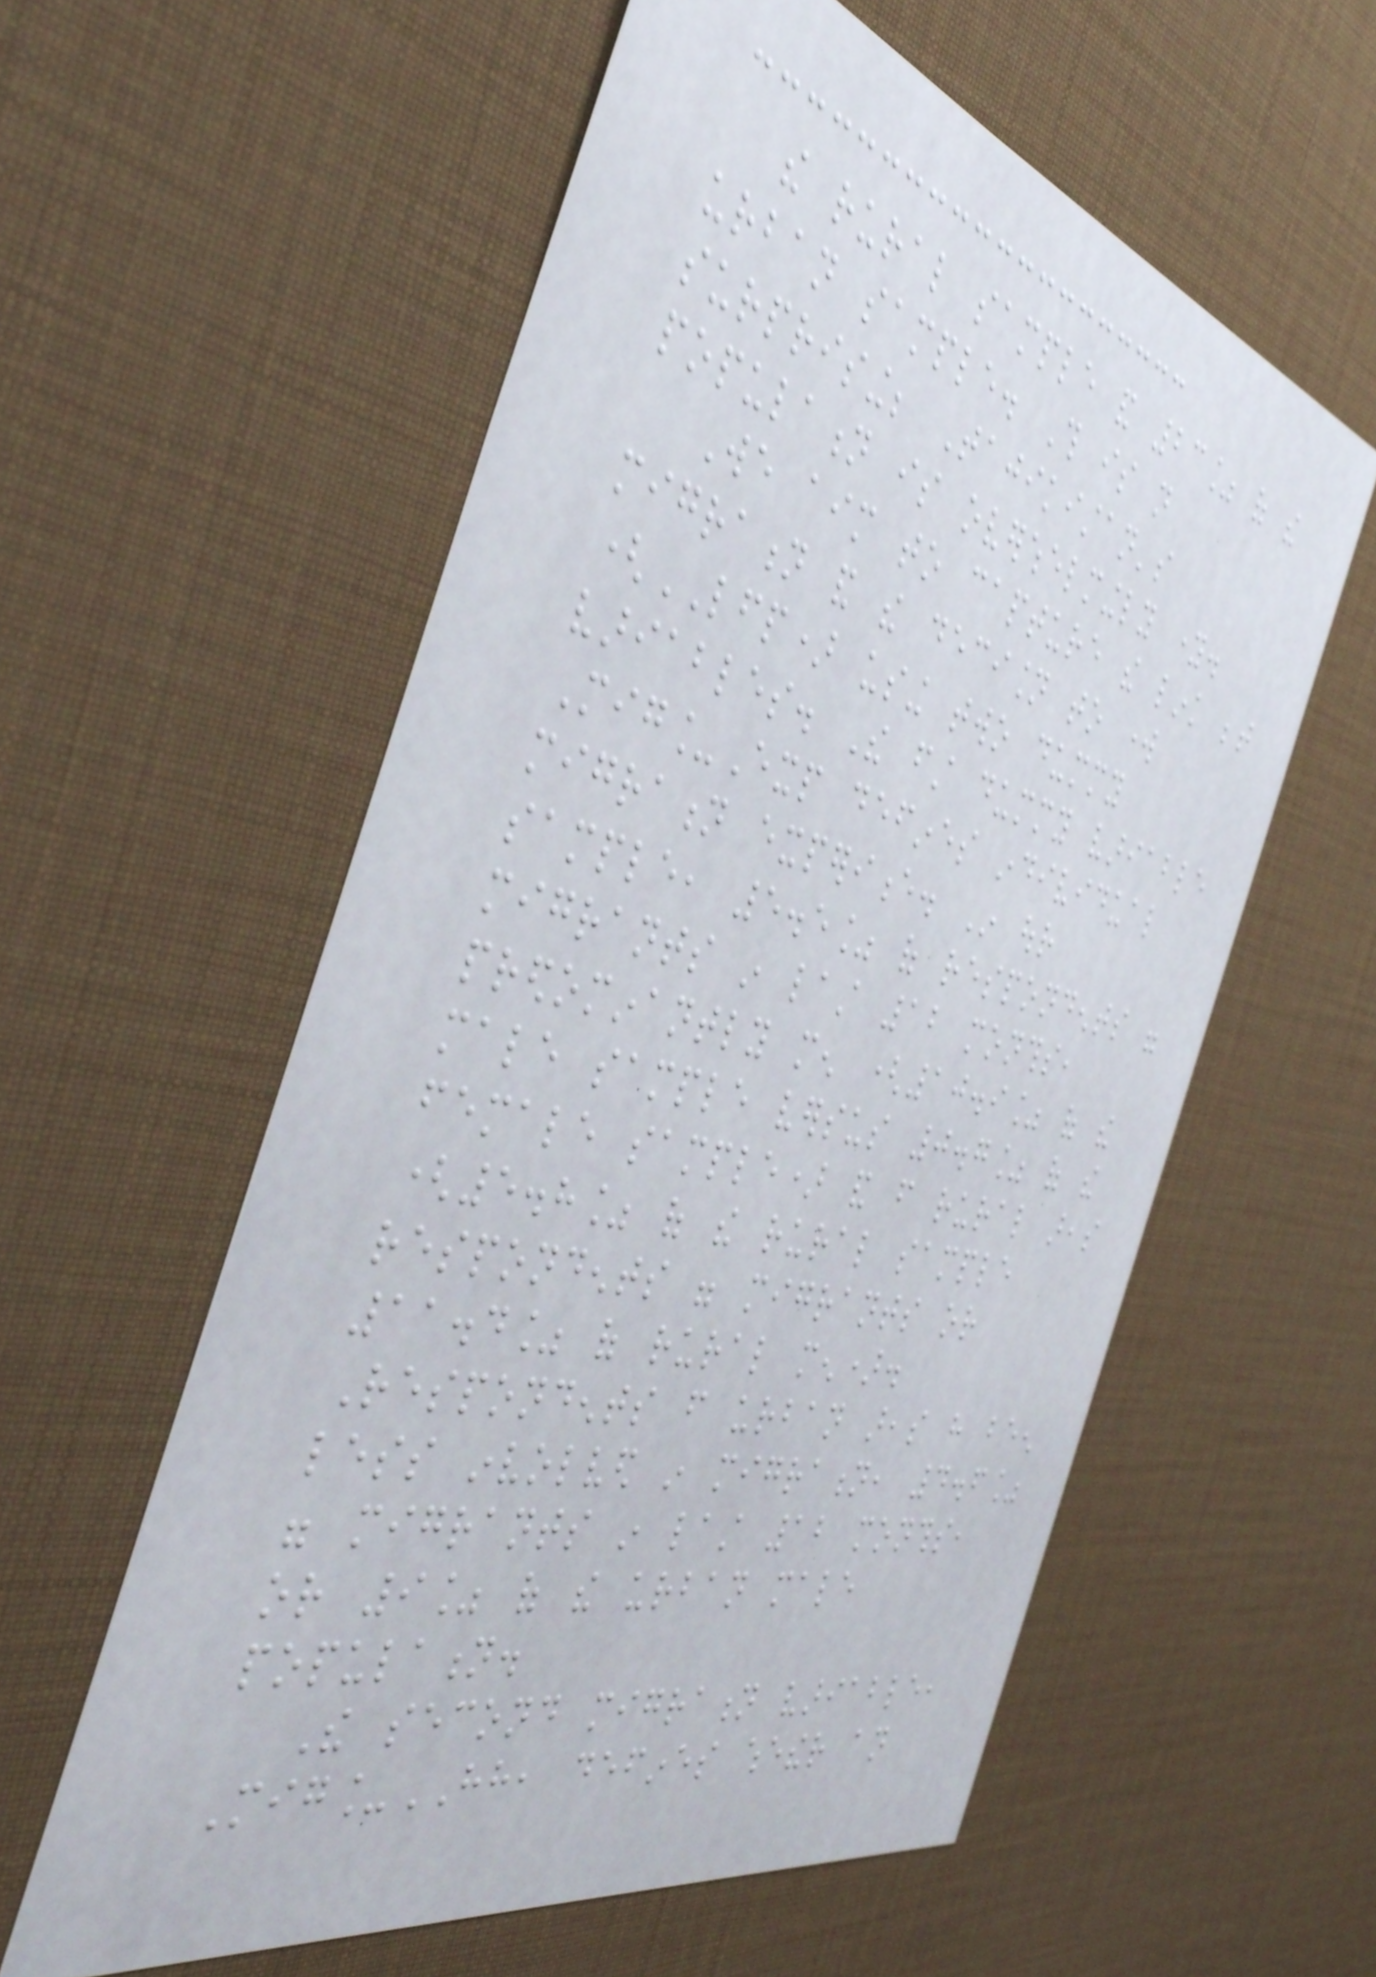the rural sample and 23% of the
urban sample. This is not
surprising; Tajikistan's
population is overwhelmingly young.
We aim to capture the link between
migration and the decision to work
(LFP) using two dummy
variables. The first dummy variable
Mig_Exp defines individual
migration experience. In our
sample, 5.5% of respondents were
migrants in last 12 months,
predominantly men (10.9% of the
male sample versus 0.7% of the
female sample) and from rural areas
(5.8% of the rural sample
respondents were migrants or
11.4% of rural men).
Respondents from urban areas have been
less involved in migration, 4.6%
were migrants in last 12 months,
or 9% of the urban male
population.
The second migration variable,
Mig_HH, defines whether an
